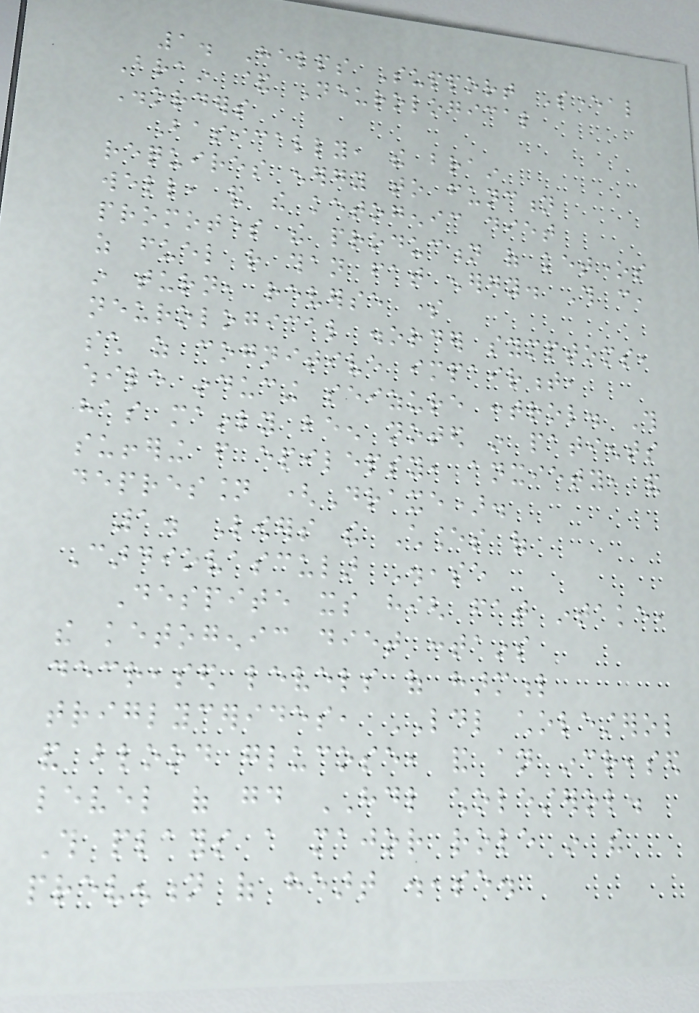1. Helps Support Several
Brain & Neurological
Disorders
Basically, the brain
requires energy to function
well, and the ketogenic diet
promotes the production of ketones
as fuel rather than fat energy. This can,
in turn, reverse some
neurological disorder symptoms,
such as cognitive impairment,
while inducing seizure control. This
has mainly been noted in patients
suffering from epilepsy, anxiety, and
depression (Draxe).
1. Lowers the Chances of
Cardiovascular Disease
Despite its high fat intake,
the ketogenic diet contains
decreased levels of harmful
triglycerides, LDL cholesterol
and blood glucose, and an increased
level of good HDL cholesterol.
This plays a major role in the
prevention of heart disease.
